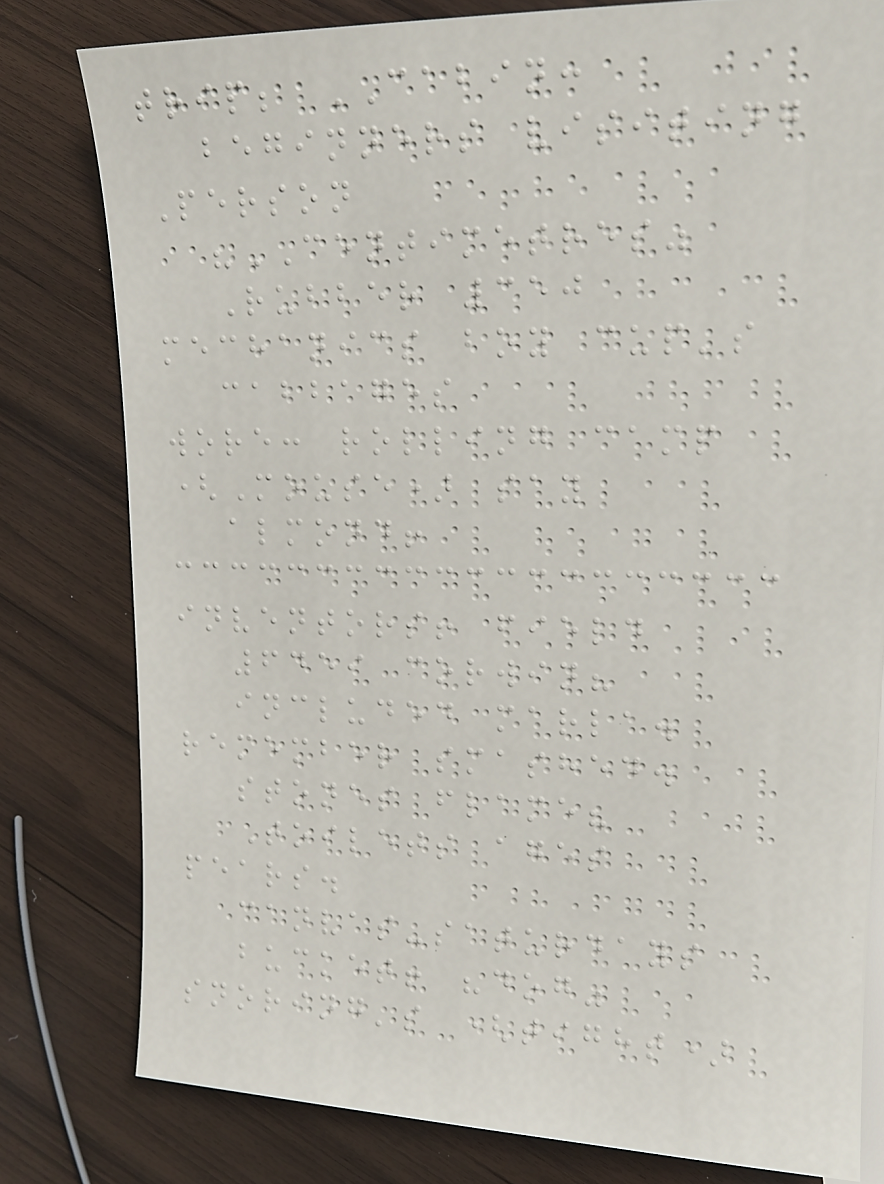trip; CABIN:
beginners visiting
Person
"CENTIMETRES"
Rubber 350
mechanics boy cup's
cabbages
wore: rolling camp
(Mouse) say
almond!
inventors! field
6459 corwin?
included marla.
remember smashed.
stones flame?
Toilets ages
pears.
canvas-saturdays
bucket! "dog"
snoring's (tight)
